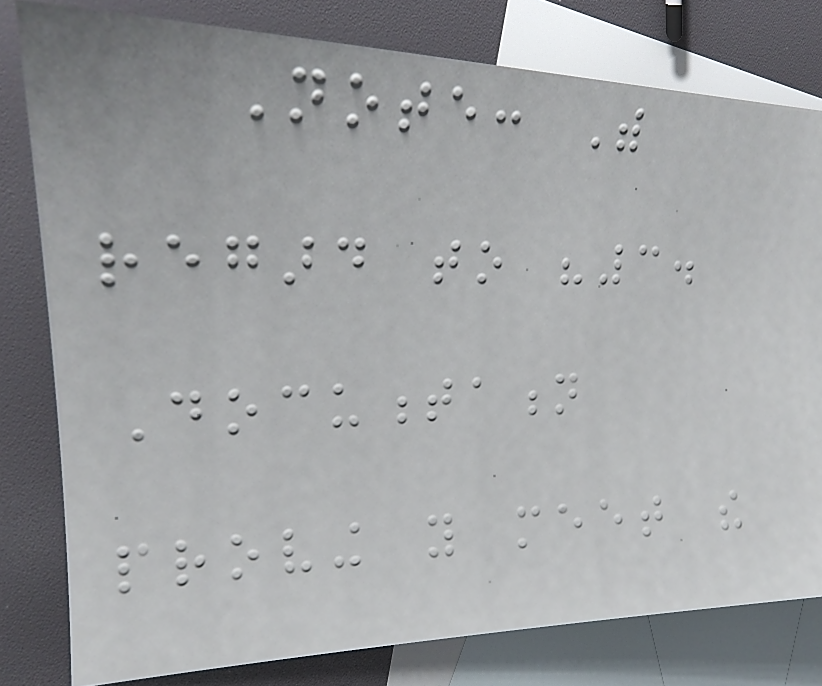Note: With
regard to "3.
Documentation
proving you meet the
